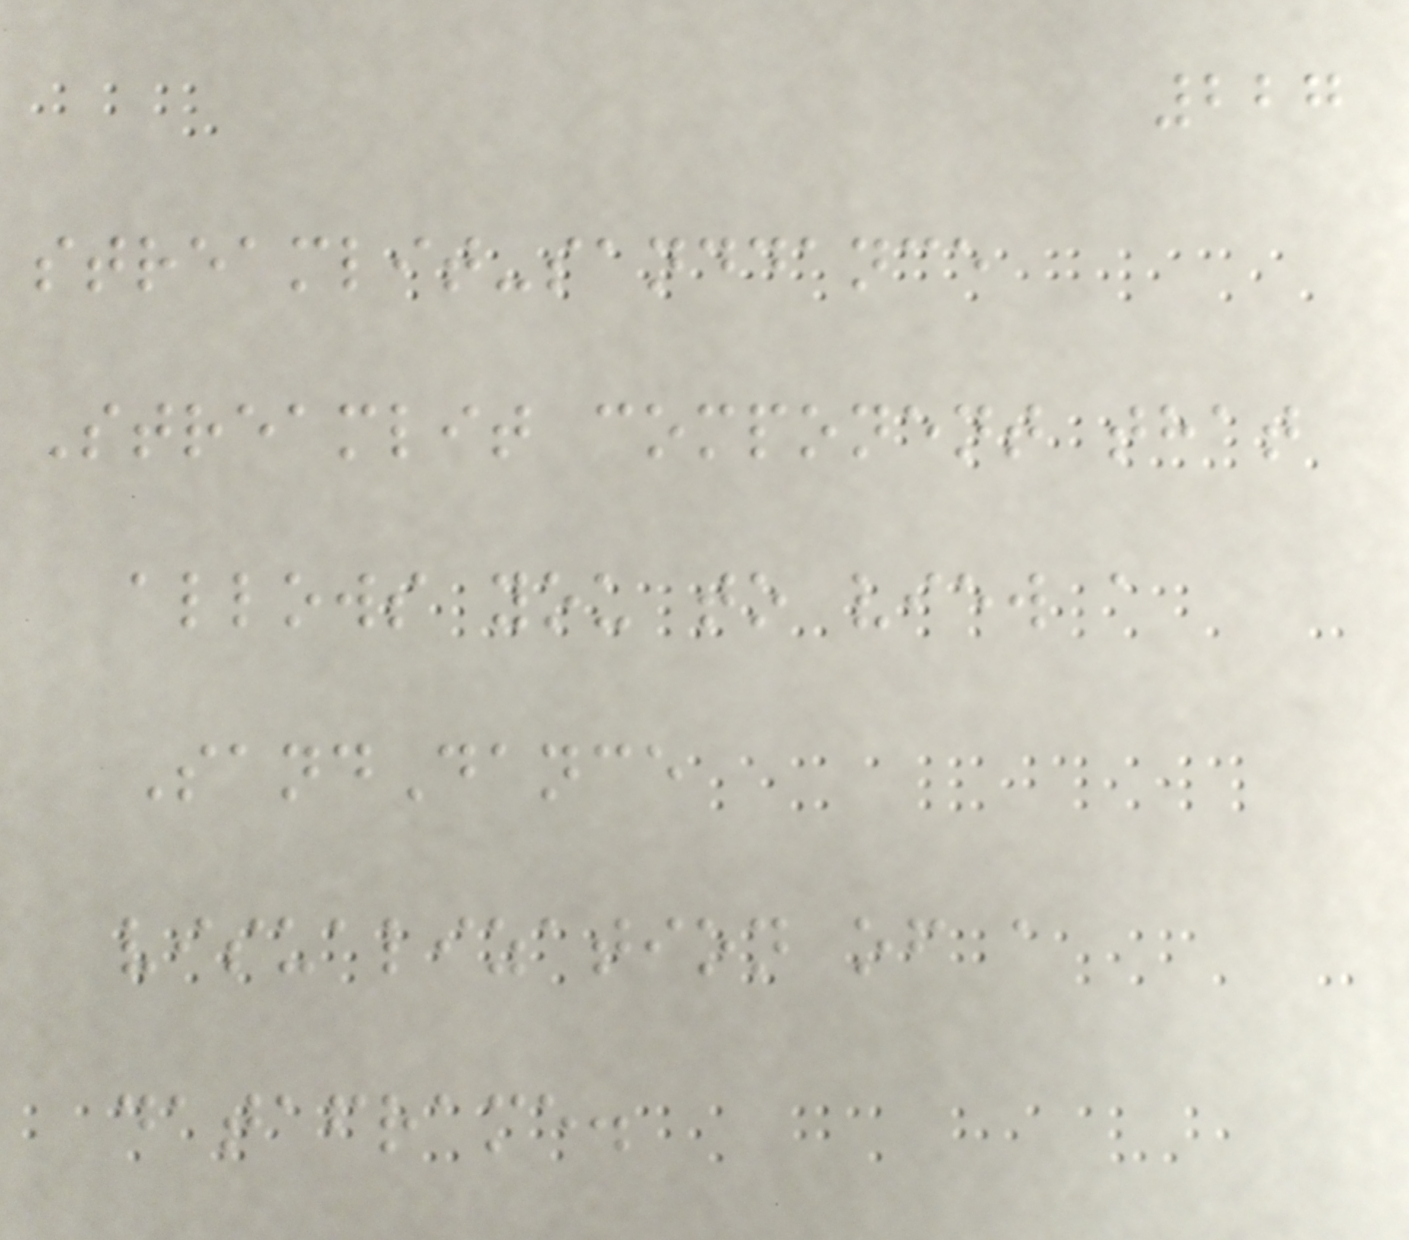227
streamlit-sanddance
Streamlit component that
allows you to view a
SandDance
visualization of a
dataframe.
